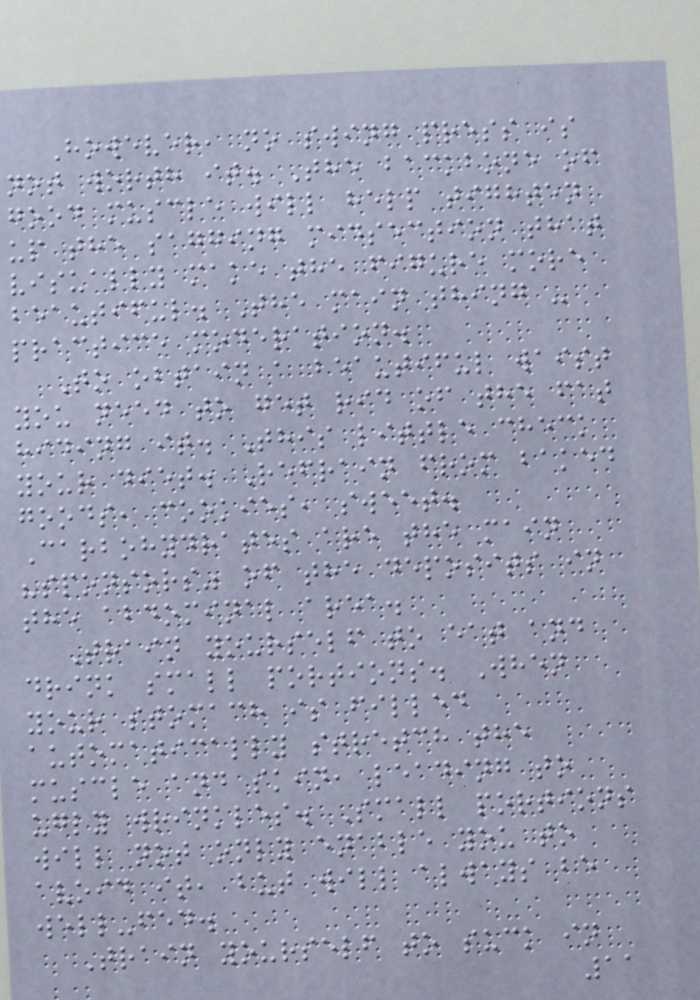However, no swing press is
not worth it. The backbone of
good muscle will help tighten
up the sagging midsection that
visually make the figure more
beautiful. The main thing -
practice moderation.
To obtain a beautiful waist
you need to get rid of the fat
hiding it. This little check
your diet. Refrain from baked
goods, cookies, sweet.
Carbohydrates are the main
"sponsors" of the deposits in
the abdominal area.
Train yourself to eat and
drink small portions. When
your stomach is filled
automatically stretch the
muscle and skin, leading to
ugly wrinkles. Small portions
will not only enable you to
avoid it, but will always be
well-fed.
Train yourself to suck in
11
